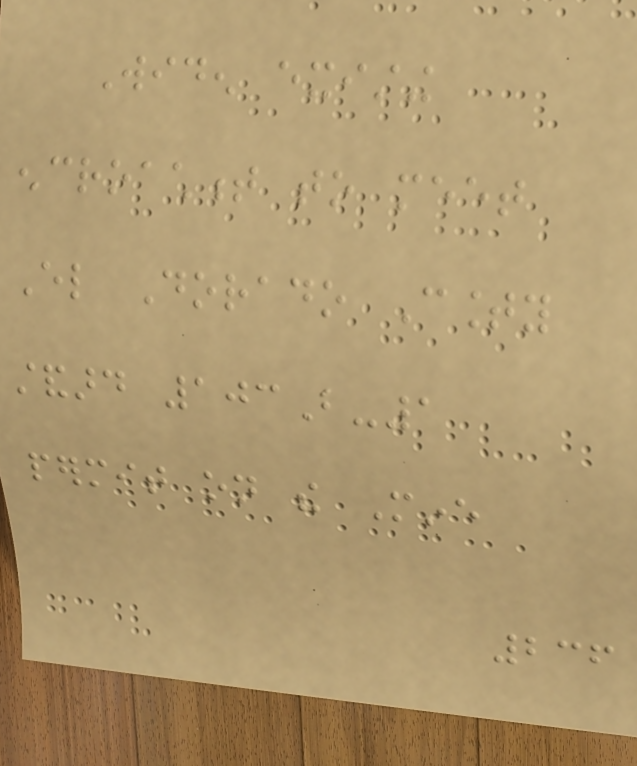Widen existing
encroachment to meet
El Dorado County
standard 103B-1
permit on the Mine
236
